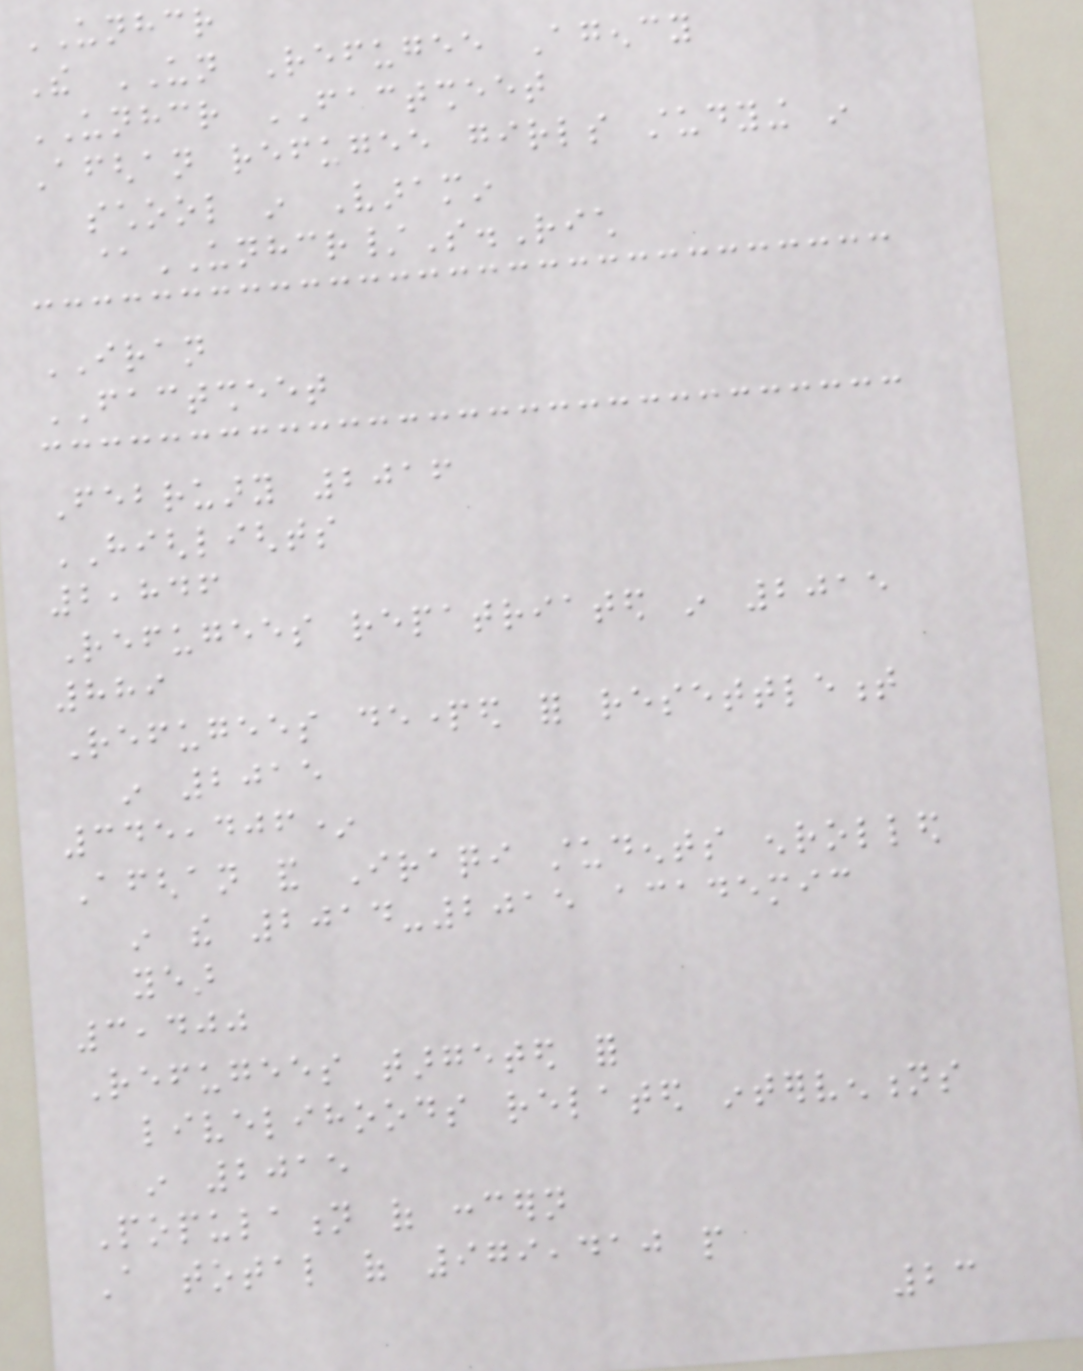UNHCR
The UN Refugee Agency
UNHCR FACTSHEET
Afghan refugee girls studying in
school in Varamin
@UNHCR/S.Rich
IRAN
FACTSHEET
February 2016
HIGHLIGHTS
2,846
Refugees repatriated in 2015
889
Refugees departed for resettlement
in 2015
345,406*
Afghan and Iraqi students enrolled
in the 2014-2015 academic
year
3,400
Refugees targeted for
livelihoods related interventions
in 2015
Population of concern
A total of 979,410 people
23
